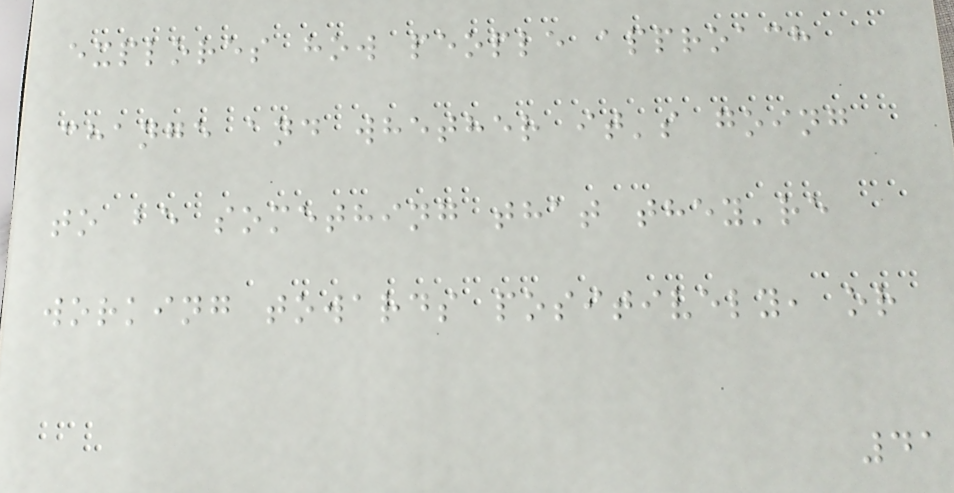explores how people approach
change and whether it's going
to be something that they're
working towards positively, or
41
